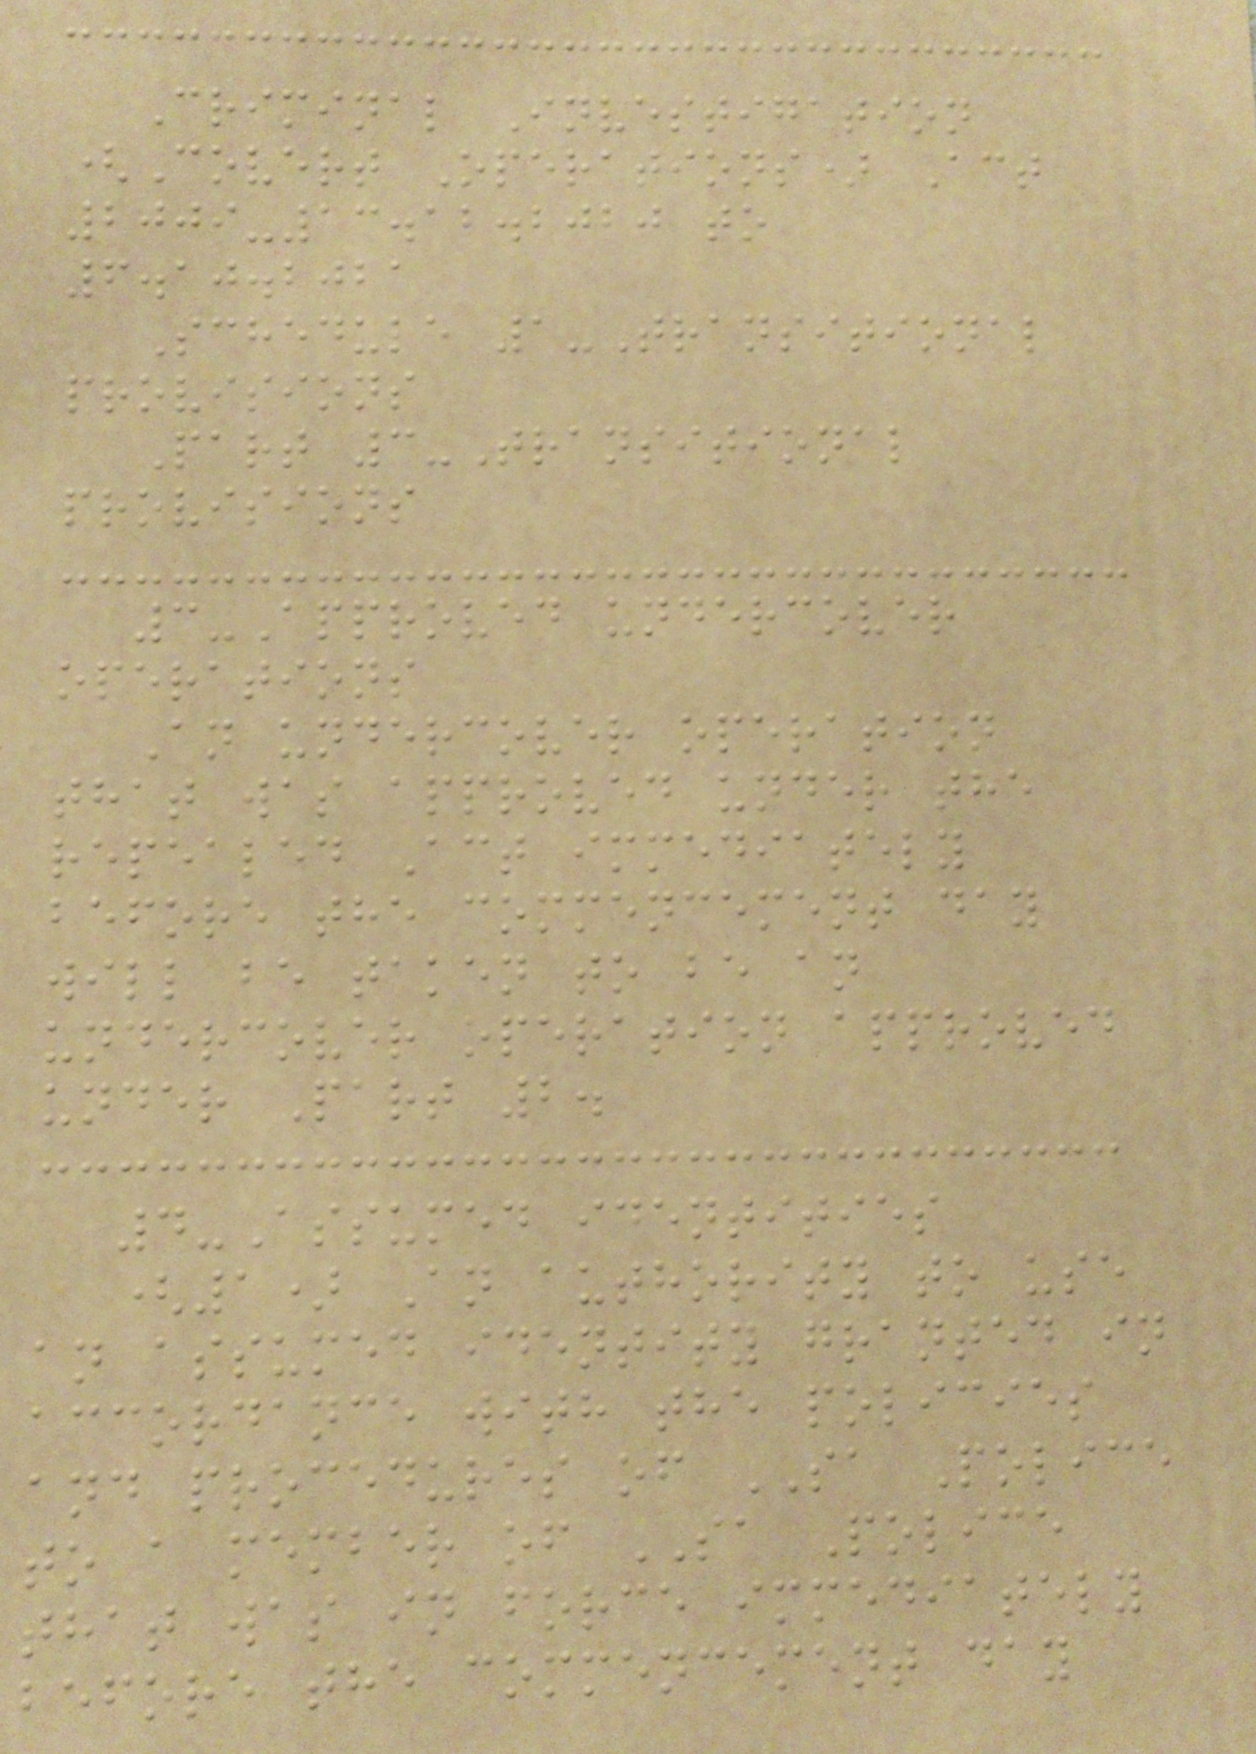Criminal Investigation
(Covert Operations) Act
2009-13.12.2020 to
6.10.2021
Schedule 1-Transitional
provisions
Part 3-Transitional
provisions
3-Approved undercover
operations
An undercover operation
that was approved under the
repealed Act immediately
before the commencement day
will be taken to be an
undercover operation approved
under Part 2.
4-Assumed identities
(1) An authority to use
an assumed identity granted in
accordance with the policies
and procedures of SA Police
to a member of SA Police
that was in force immediately
before the commencement day
